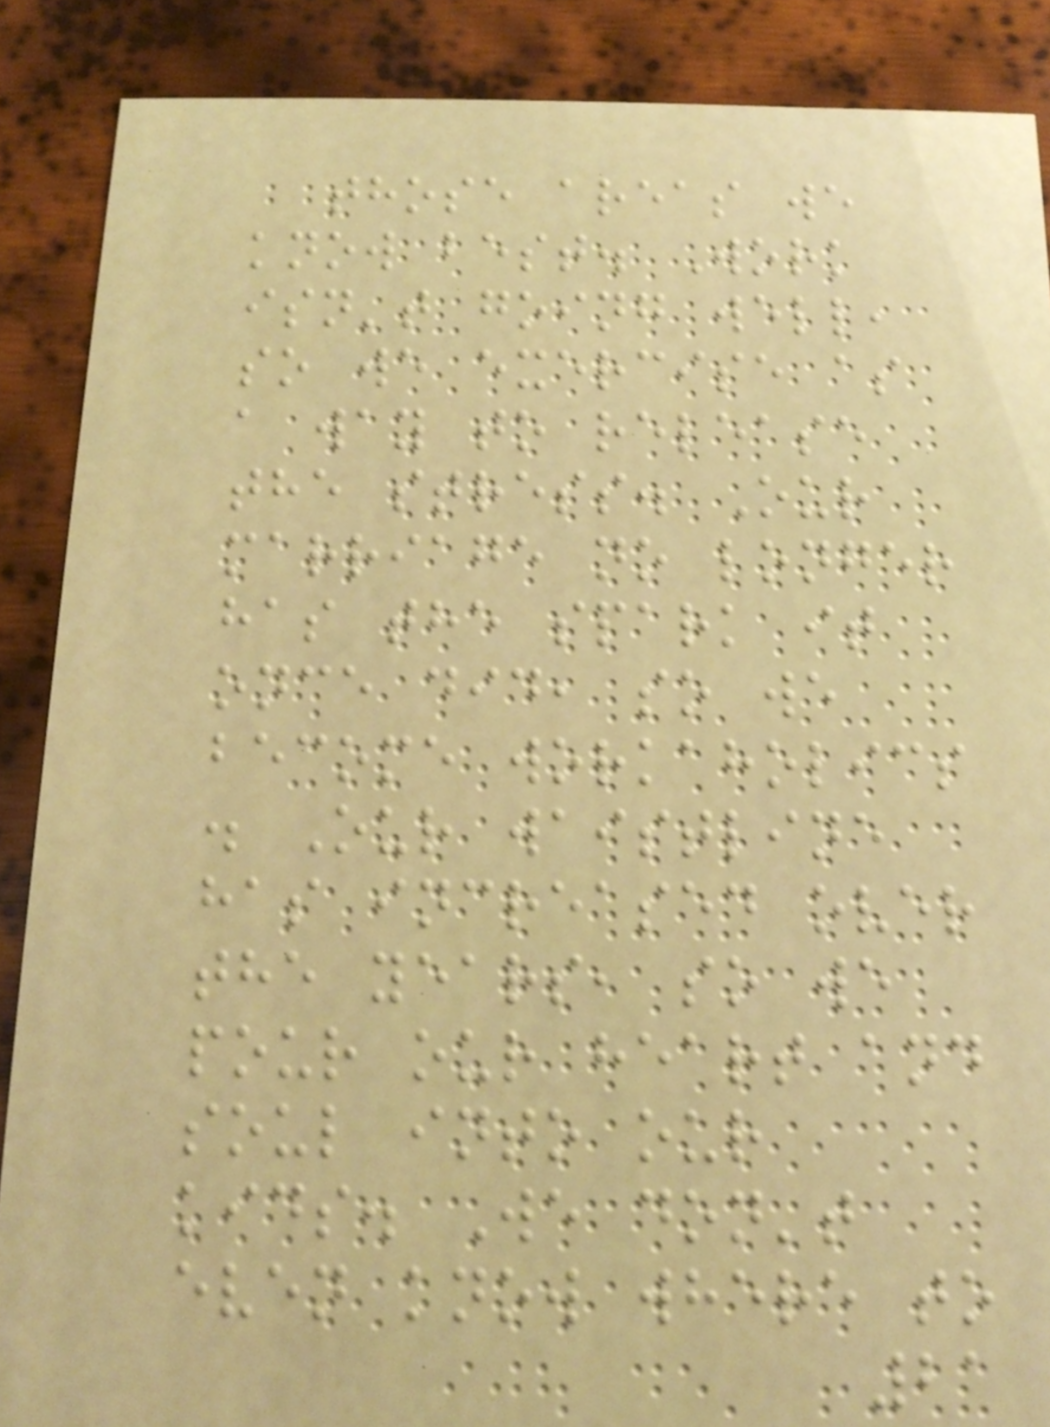those areas we
know best. Work
isn't going well,
so we exercise as
a way to release
the stress. Our
marriage no longer
has the spark it
once did, so we
become workaholics
. Our waistline
has increased over
the years, so we
pour our heart and
soul into our
kids. We don't
even know where to
21
